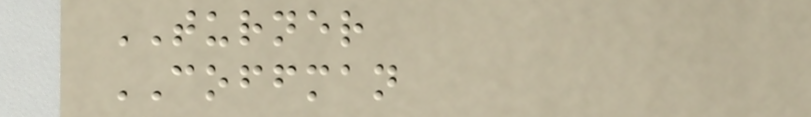TURNER
COFFMAN
